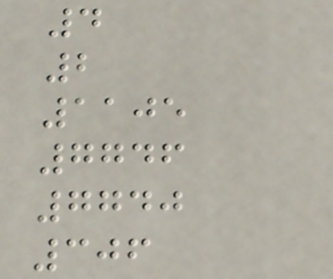4
2
1105
7746
7740
306
